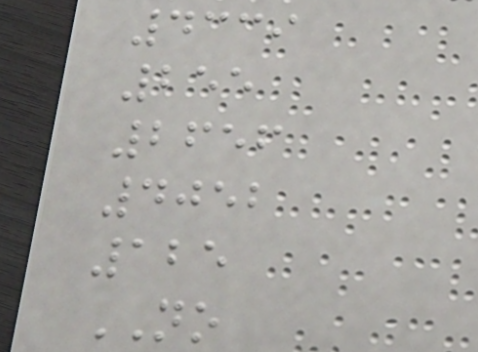4339
255
2656
4052
125
NO
